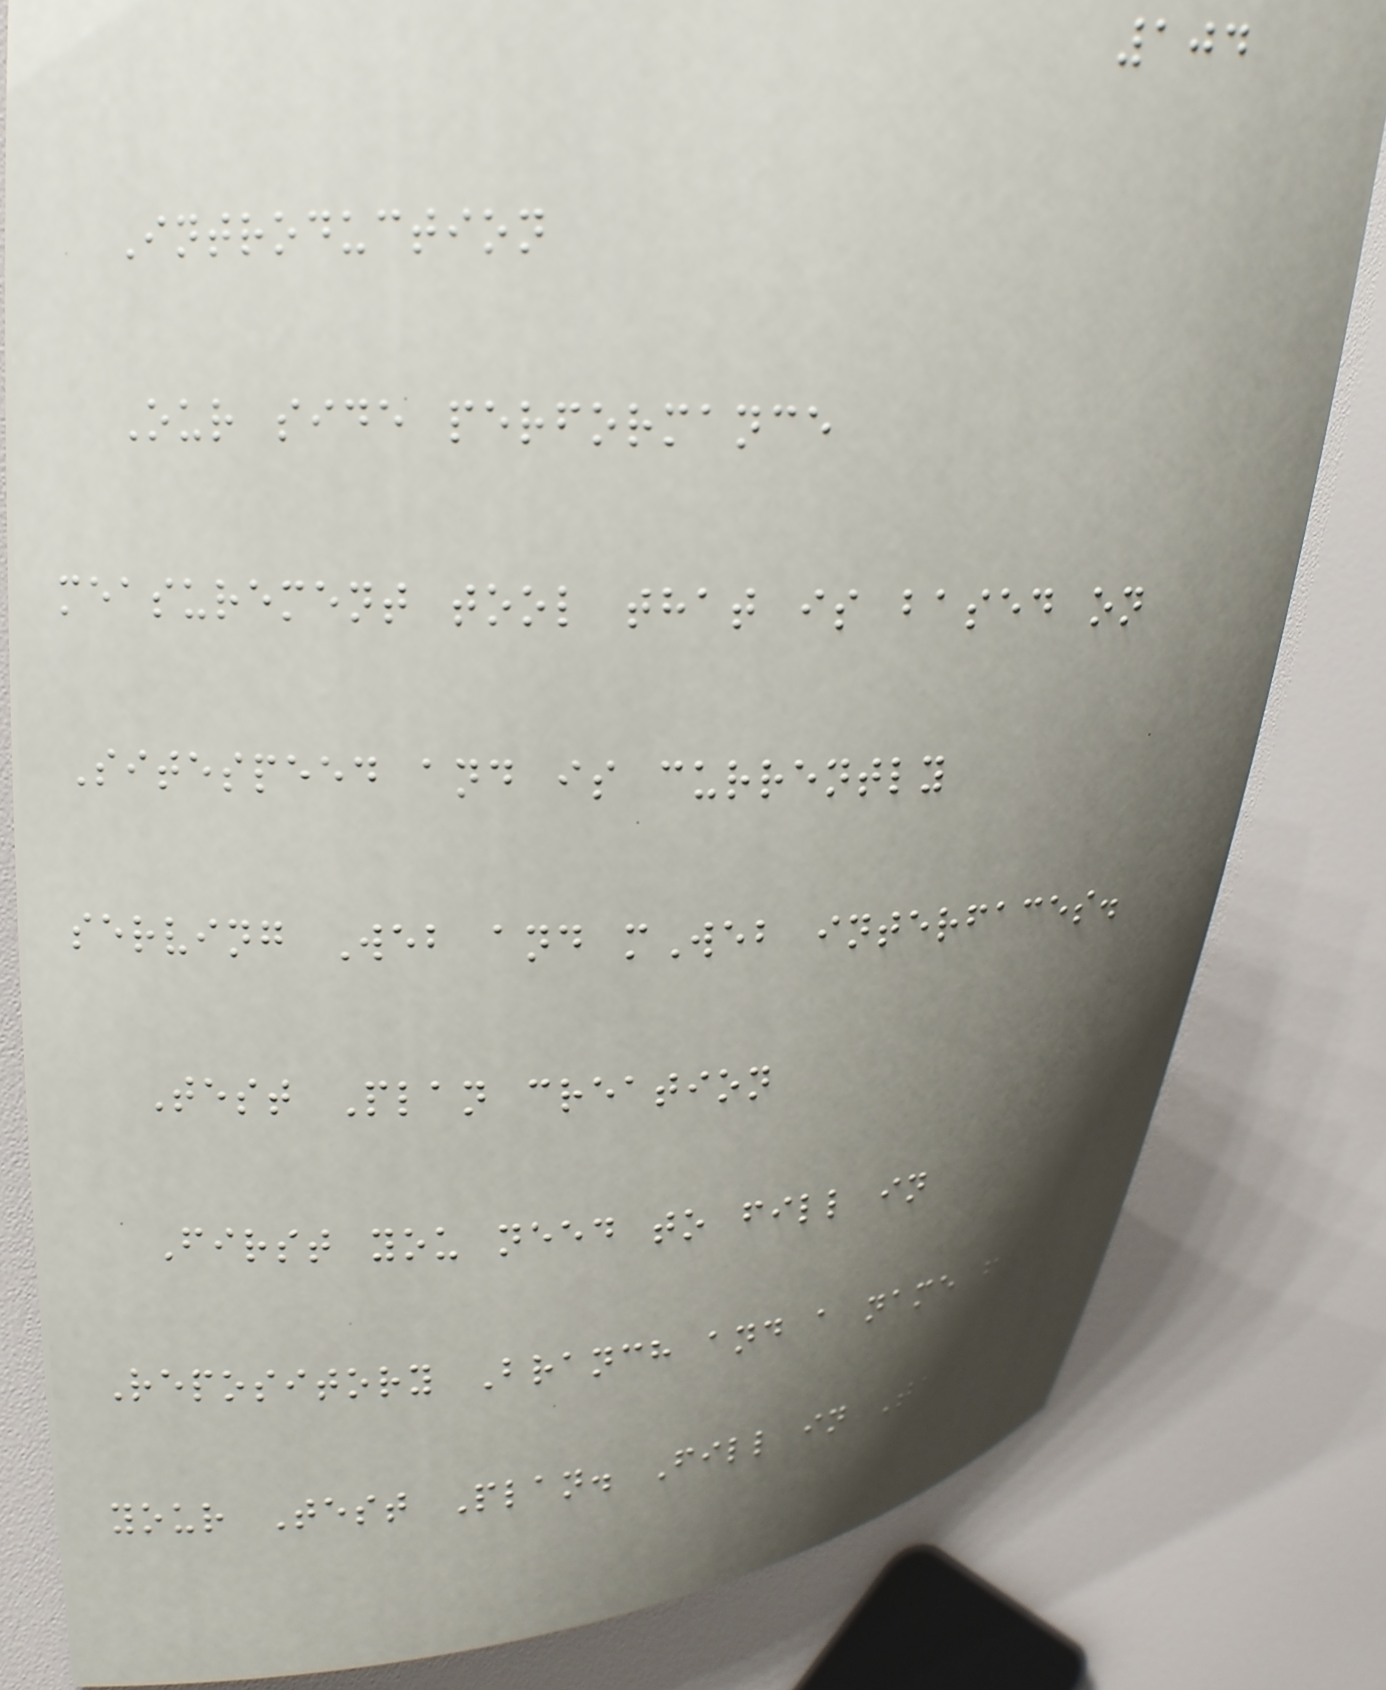104
Introduction
Our side performance
measurement tool that is based on
Sitespeed and is currently
serving Web and mWeb interfaces.
Test Plan creation
First you need to fill in
Repository Branch and a name for
your Test Plan. Fill in Test
